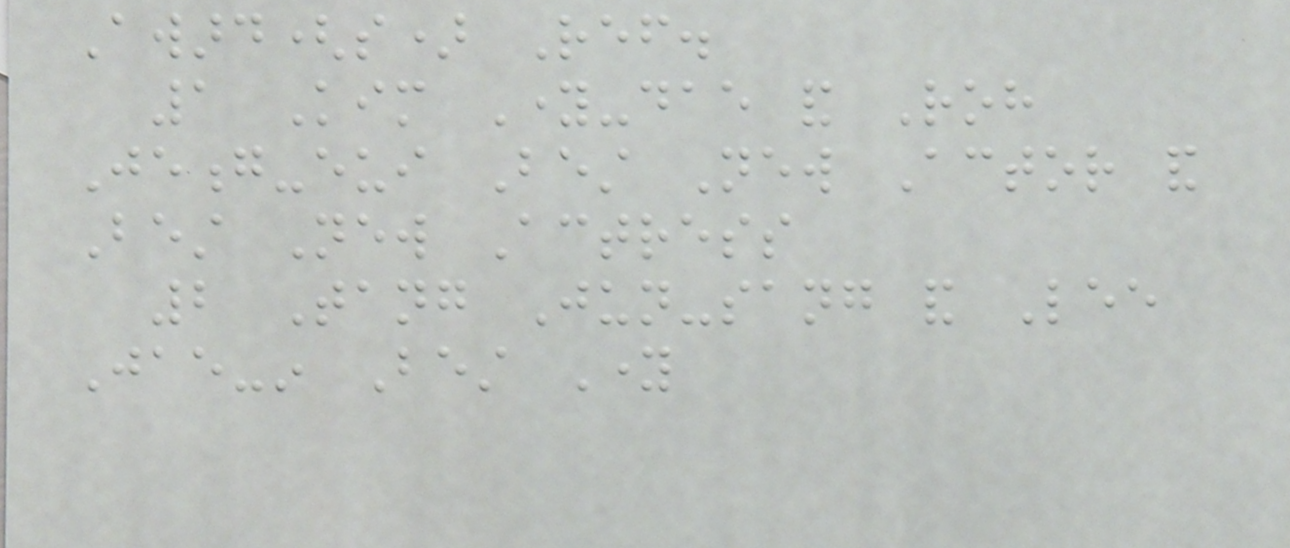Award(s) Ref.
1 Kim Young-dae and Roh
Jeong-eui Best New Actor and
Best New Actress
2 Tang Jun-sang and Lee
Jae-in Best Young
